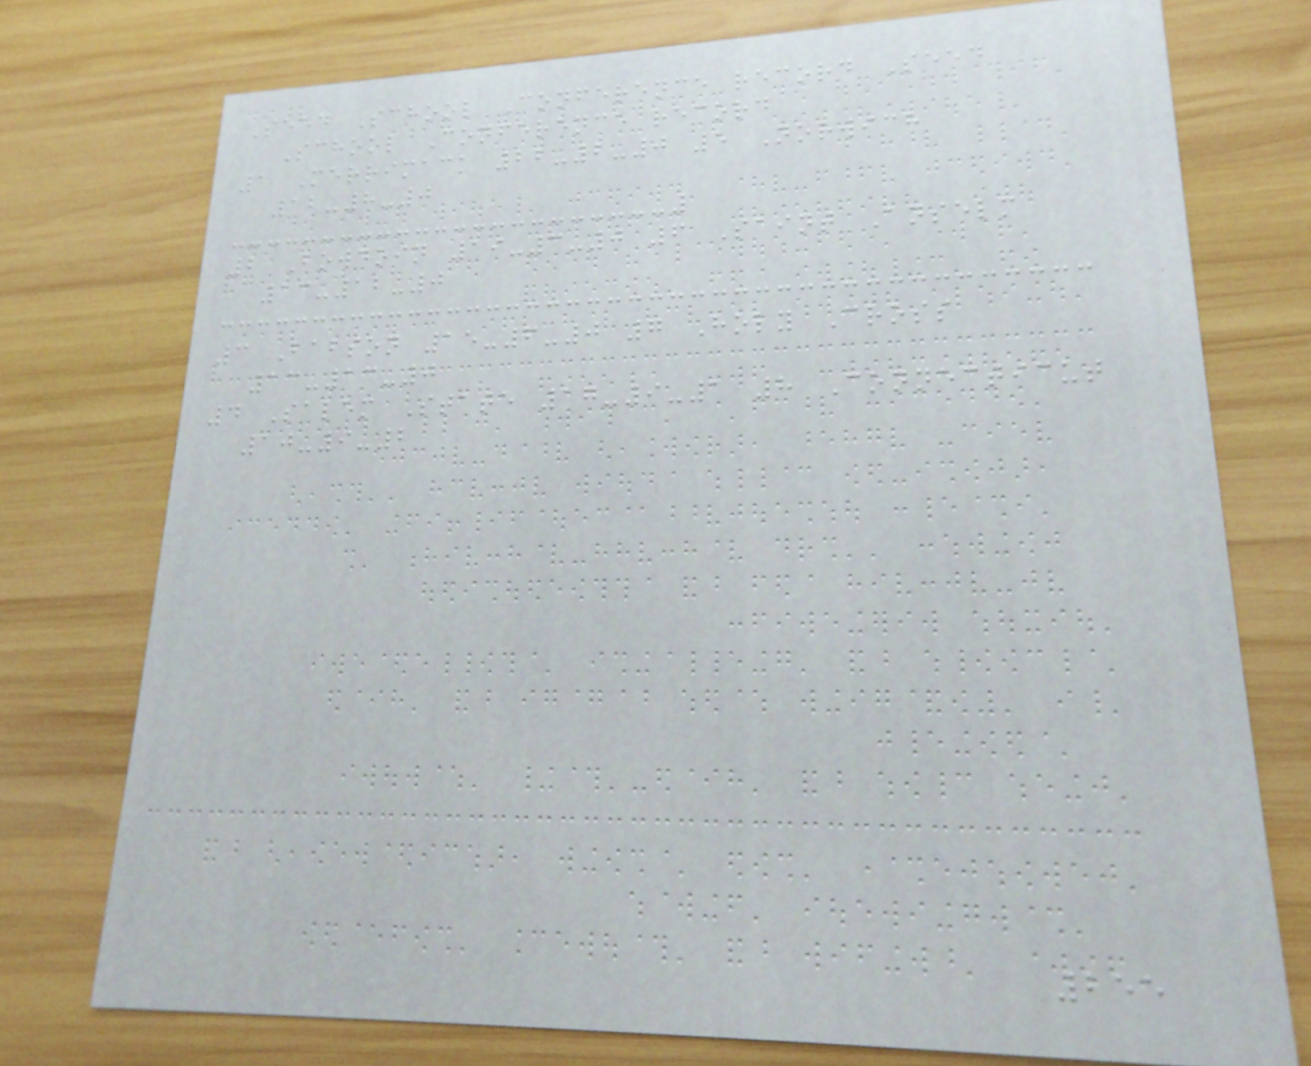Seed School Conference record Seed
School Conference record
1 Merrimack 22-2-0 5 Norwich
12-8-0
2 Bowdoin 19-3-0 6 Saint Anselm
13-12-0
3 Babson 15-6-0 7 Holy Cross
13-13-0
4 Salem State 17-9-1 8 Connecticut
10-9-2
255
